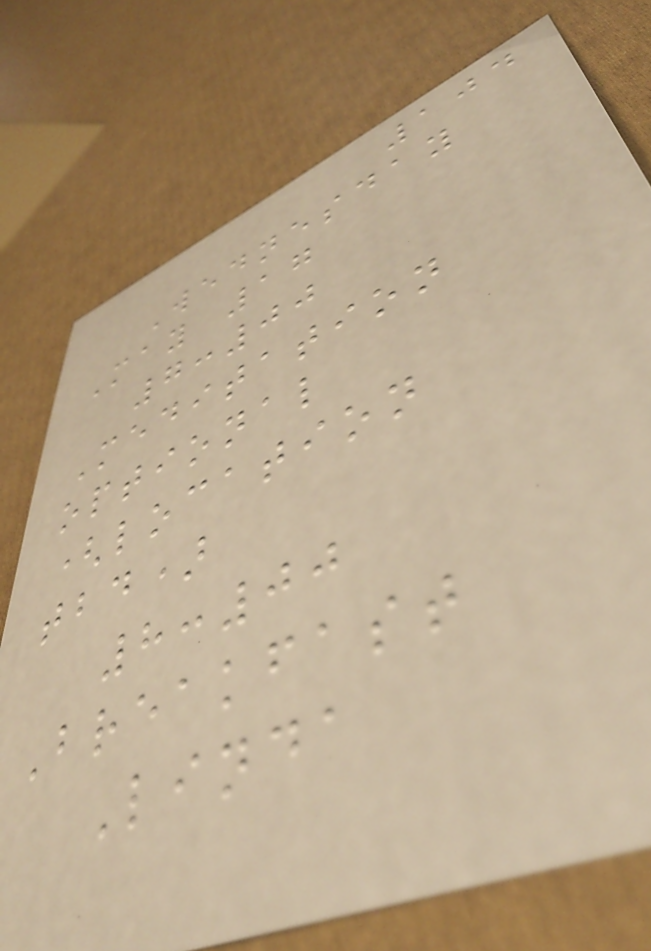104
Wednesday
May 17
7:00
Meditation
optional
(location
tbd)
8:00
Breakfast
Linda
